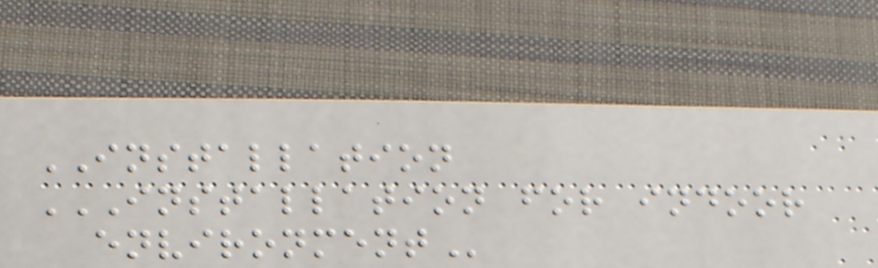INSTALLATION
INSTALLATION FOR INDOOR
ENVIRONMENT
